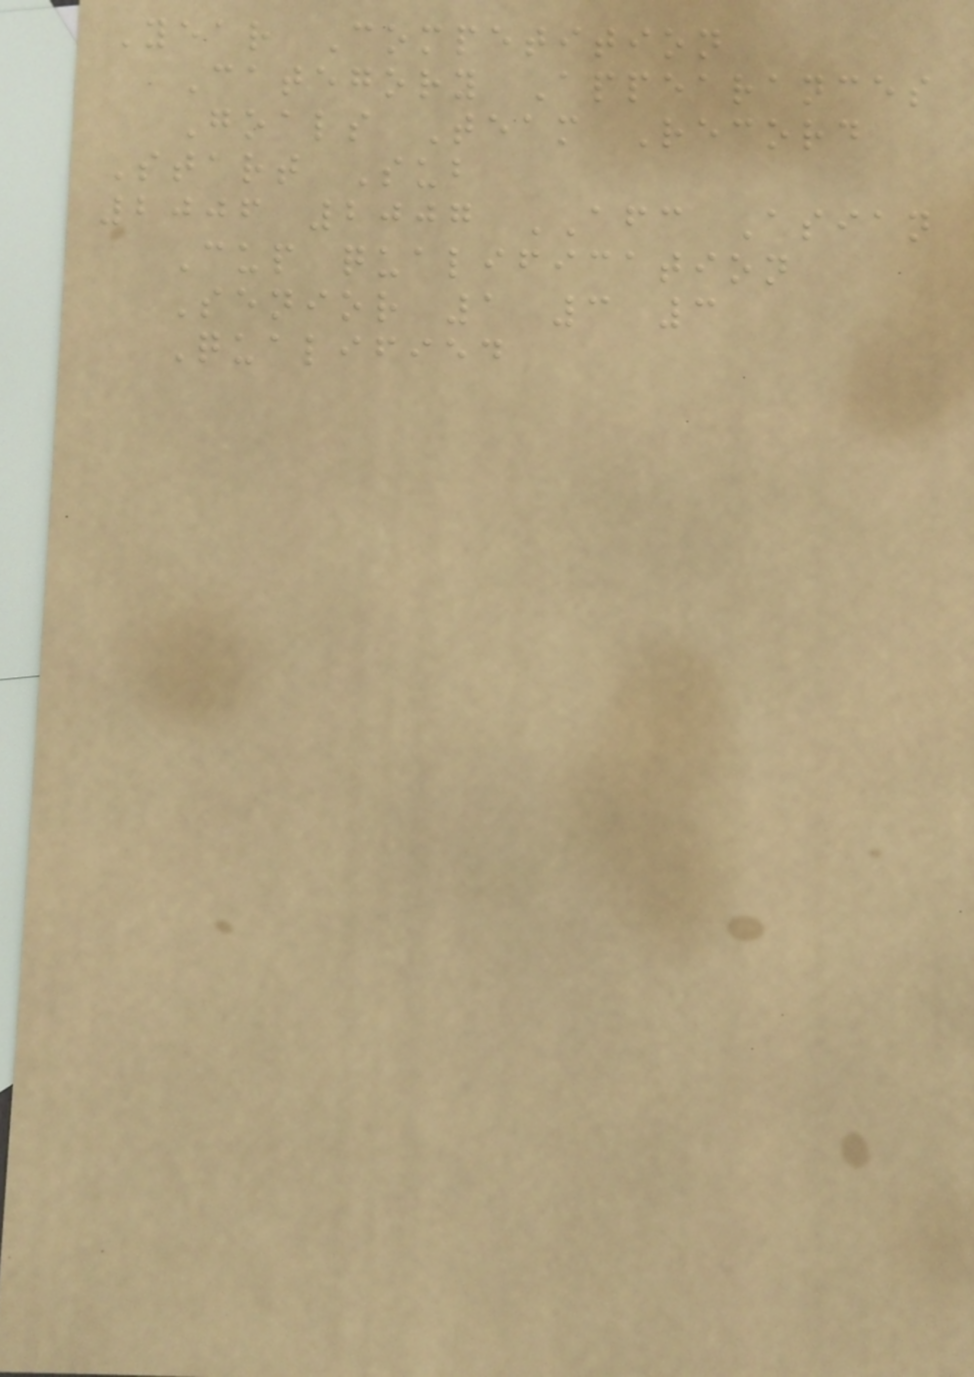Year Competition
Category Appearances
Goals Team Record
Start Sub
2006 2007 AFC Asian
Cup qualification
Senior 1 3 3
Qualified
